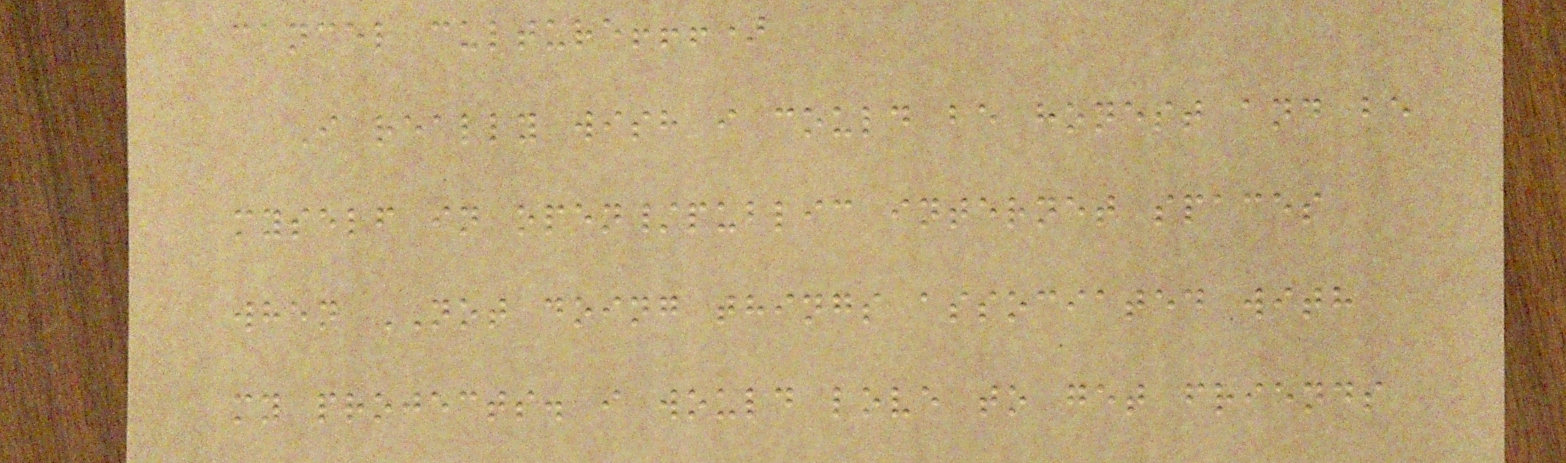cancel culture!!!)
I really wish i could be honest and be
myself in open/public internet spaces
when NOT doing things associated with
my projects. i would love to get friends
